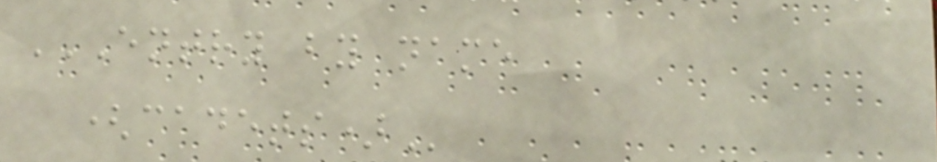ENTRY BY NAME
(CADETS)
